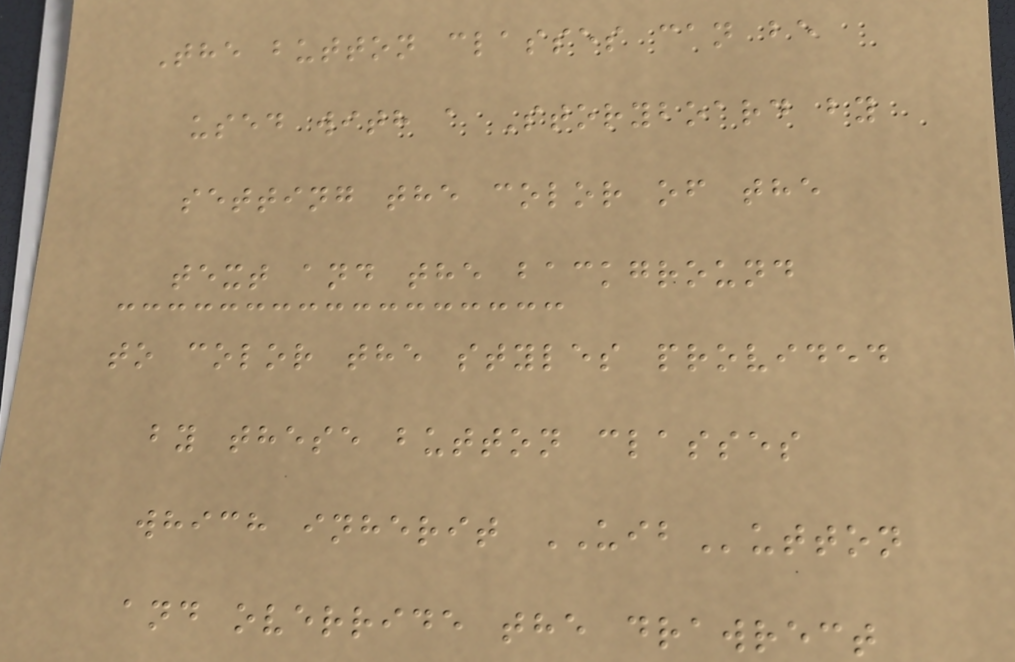The button classes can be
used with a Storyboard by
setting the color of the
text and the background
to color the styles provided
by these button classes
which inherit UIButton
and override the drawrect
